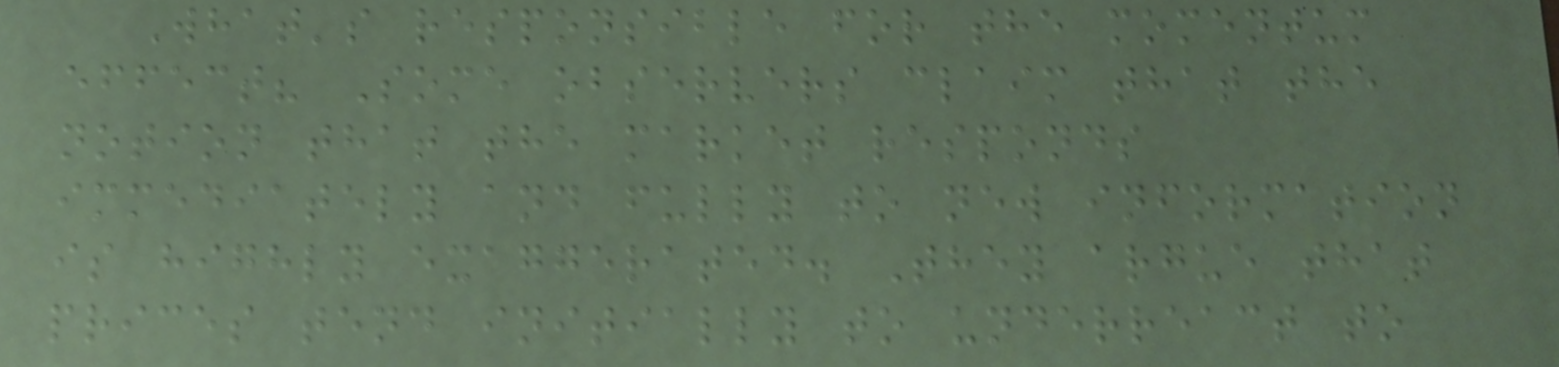What's responsible for the momentum
effect? Some observers claim that the
notion that the market responds
immediately and fully to new information
is highly exaggerated. They argue that
prices tend initially to underreact to
